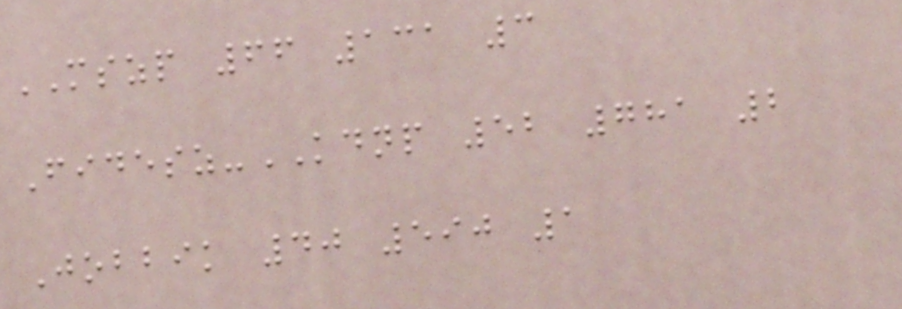MSZP 66 131 3
Fidesz-KDNP 52 781 2
Jobbik 40 590 1
